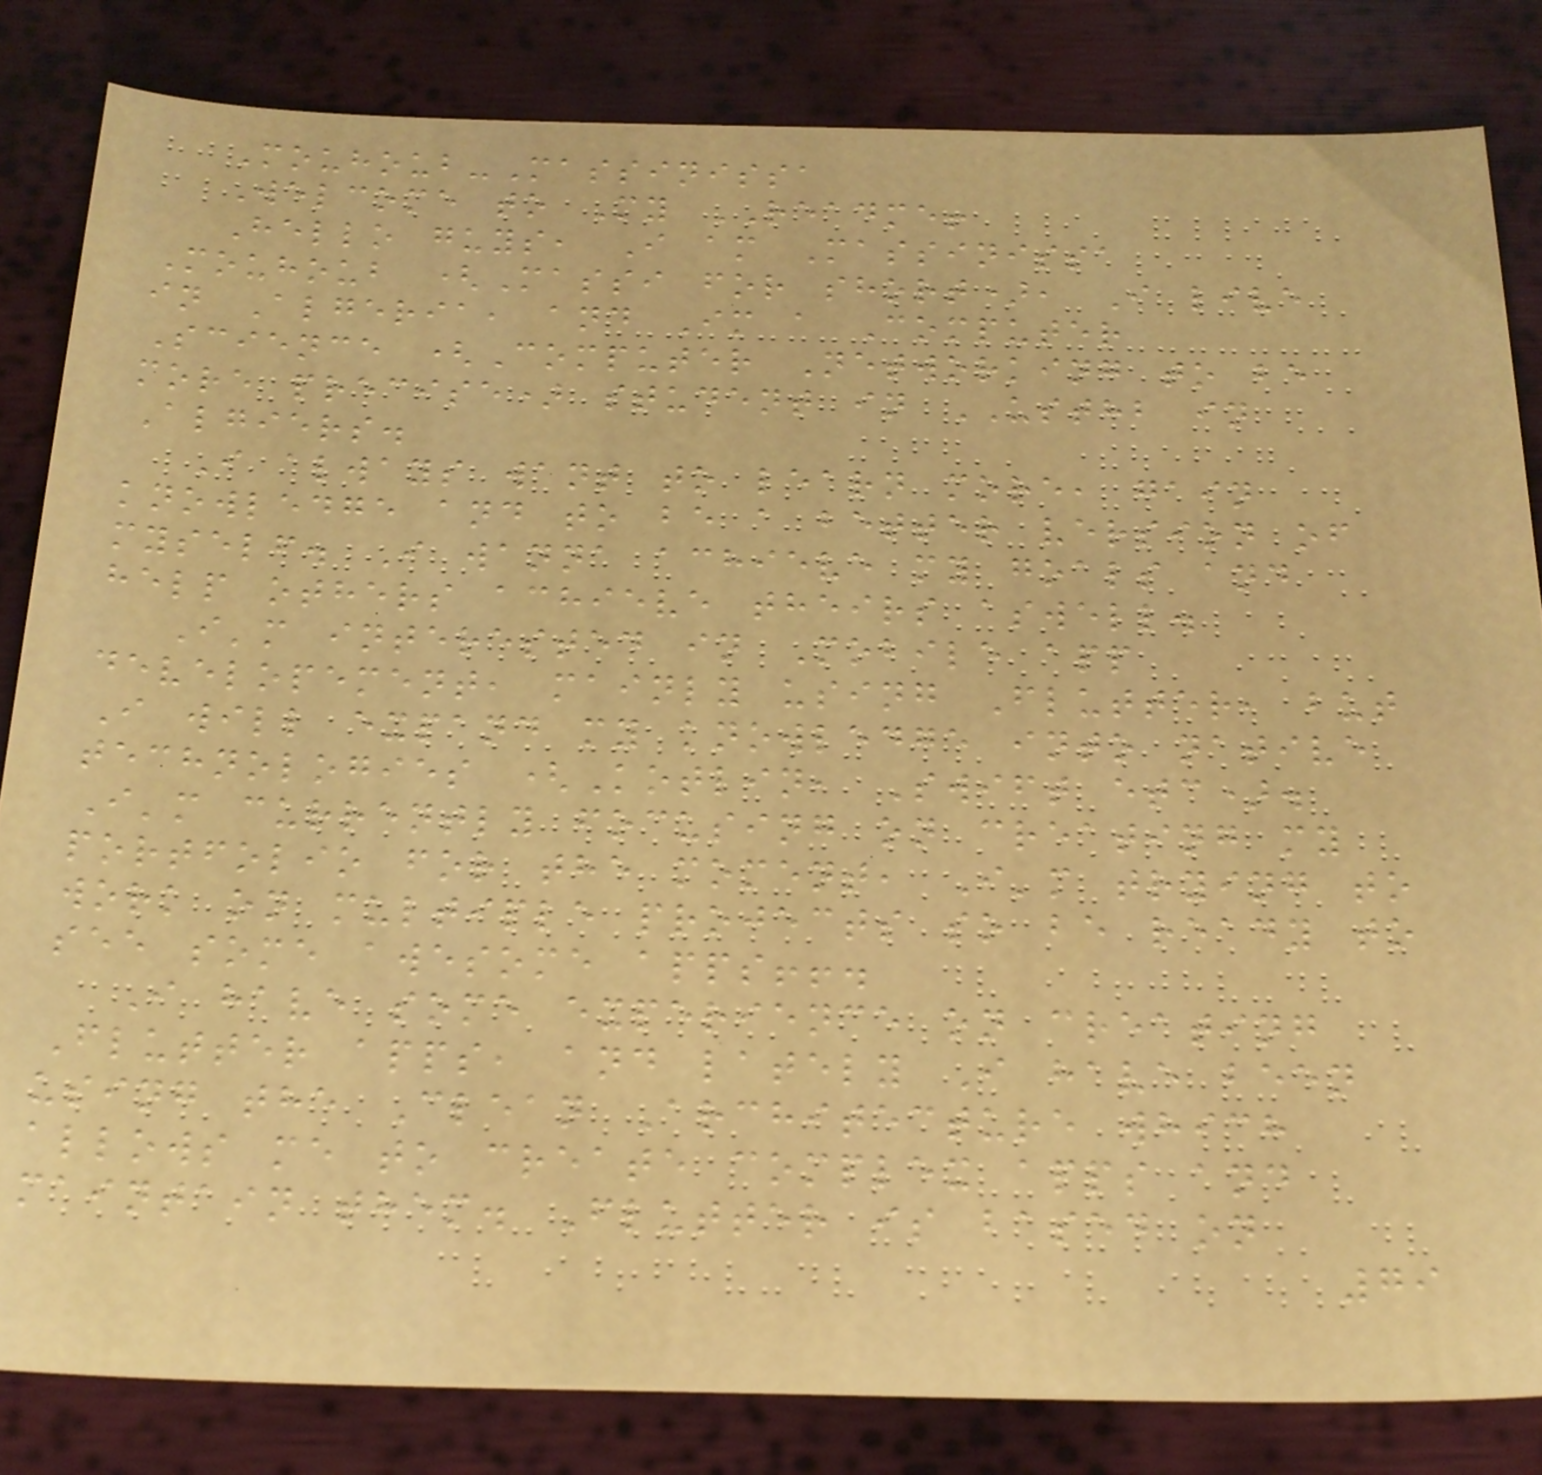Mouhoub-Massinissa
Welcome to My README!
Hello guys, I am Massinissa
Mouhoub (Massi for short), I live
in Algeria, and Im a Computer
Science (Computer Networking to be
more precise) student in USTHB in
Algiers.
I always want to learn more, gain
knowledge and to be a better version of
myself. I wanna achieve my goals and
help others achieve theirs aswell.
I'm interested in Mobile app
developement, mainly using Flutter, but
I will expand my knowledge into native
technologies (Kotlin, Swift etc).
I'm currently focusing on creating my
portfolio for the moment, I'm trying to
work on multiple projects so be ready to
see some awesome apps!!.
I have some experience on creating
Flutter apps, and lately I have been
using the Clean Architecture which
allows me to create complex apps and
maintain them. Flutter is based on
79
